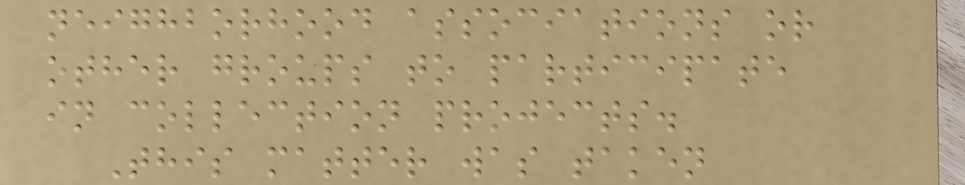neighborhood associations or
other groups to participate
in collection projects.
This matter was taken
